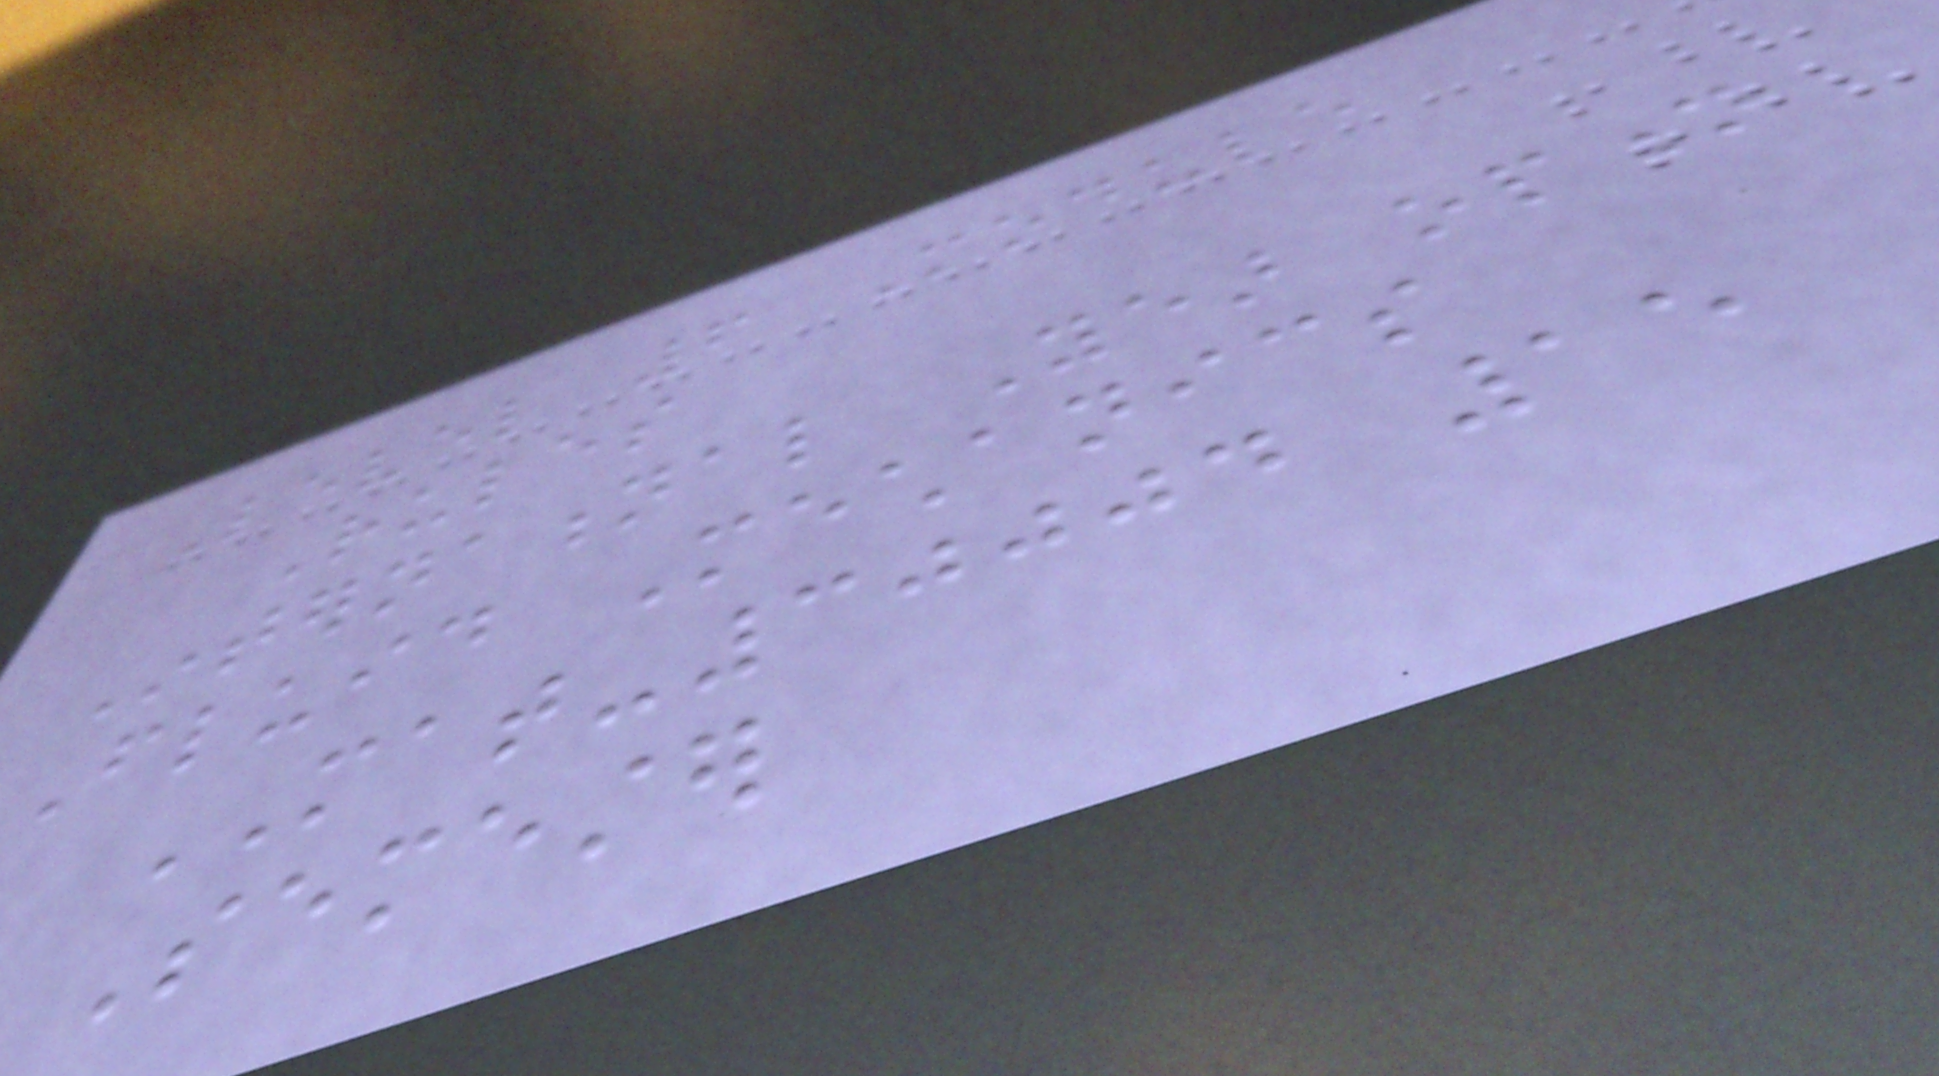Level 6 Module
Rules
International Year option
Fluid Mechanics
MAT-30004 15
Semester
